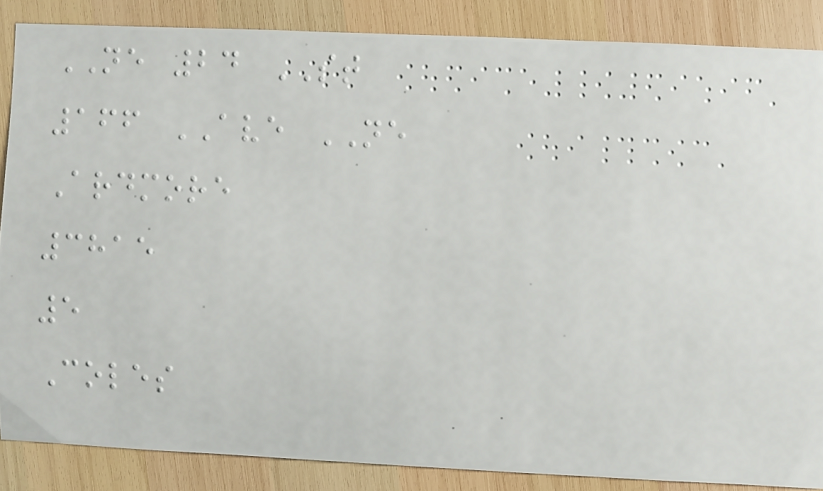NE 24 ST
166 AVE NE
Ardmore
3815
5
Coles
